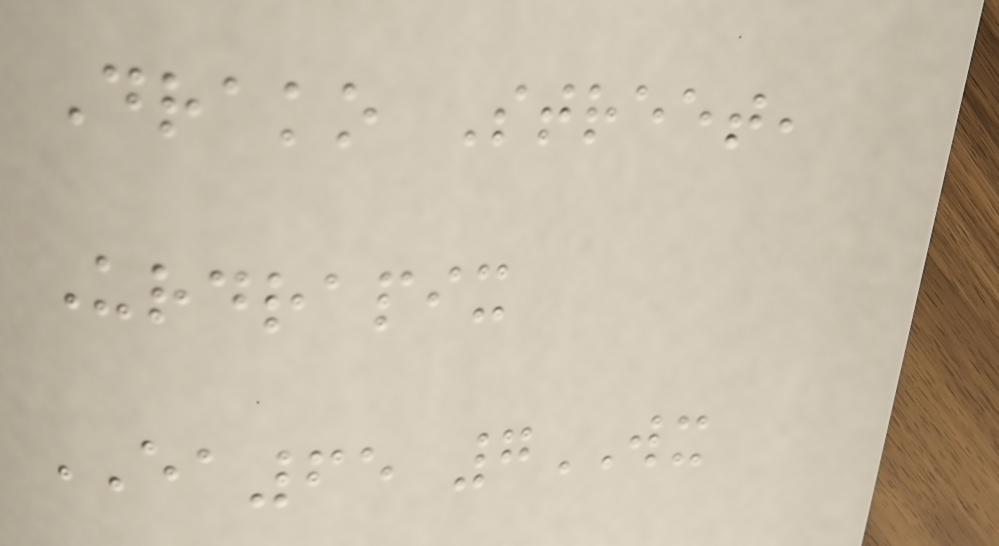Drako Street,
Urdrapix
EA65 7WX
